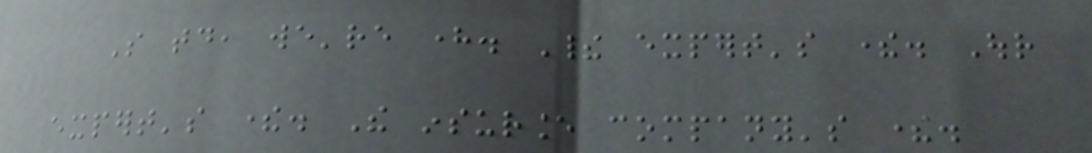So today, we're here. Their expert's there. Our
expert's there. The insurance company's there.
